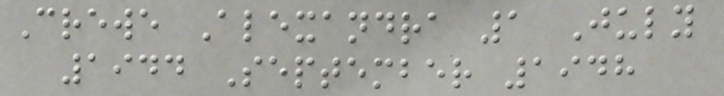Crewe Alexandra 1 July
1944 September 1948
